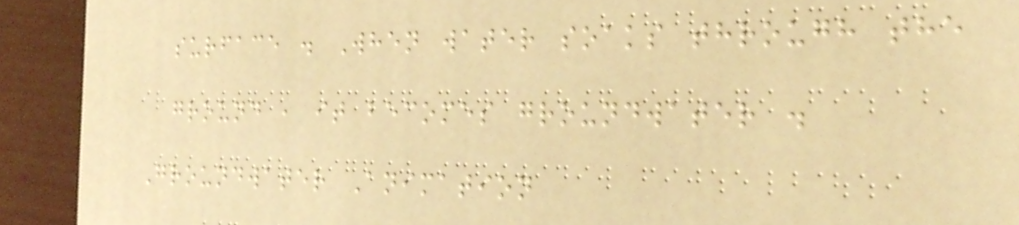surface . When water soaks through the
ground , it becomes groundwater .
Groundwater Animation
